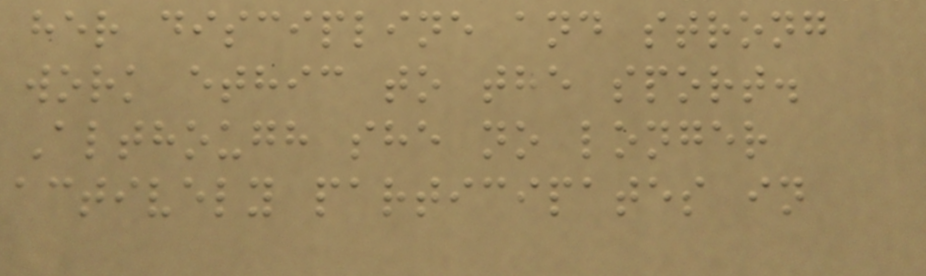her discipline and strong
work ethic to the sport.
Although she no longer
actively participates in
